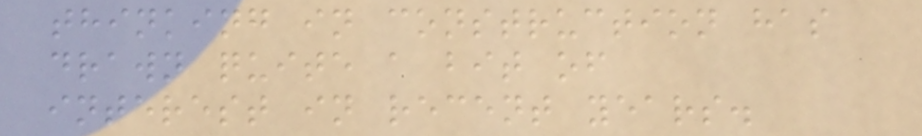thinking in construction has
drawn quite a bit of
interest in recent years.
